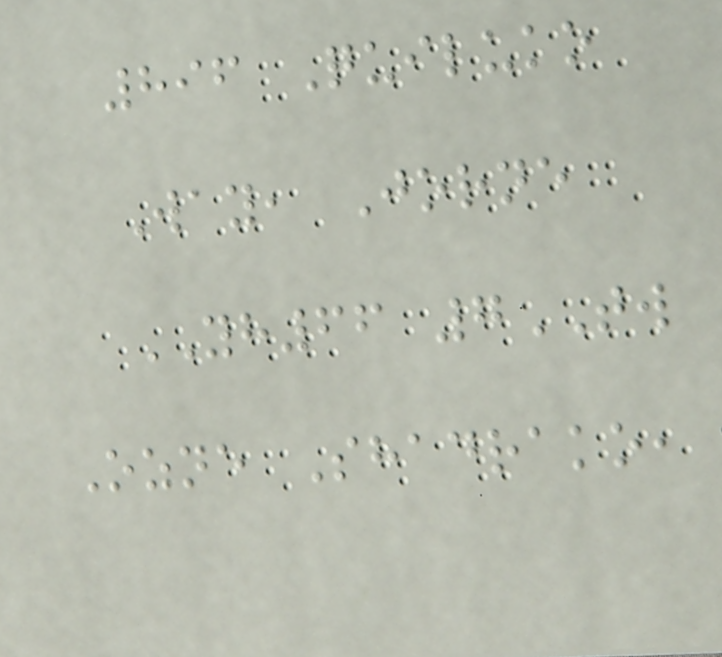896 Quiluko
Way, Jorne
YH66 7TW
Ozne Shadrako,
